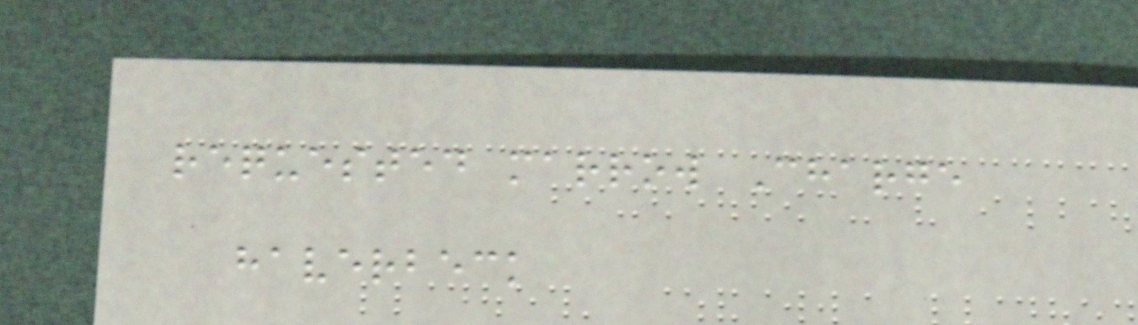requested marrow Charge
haverbeck
